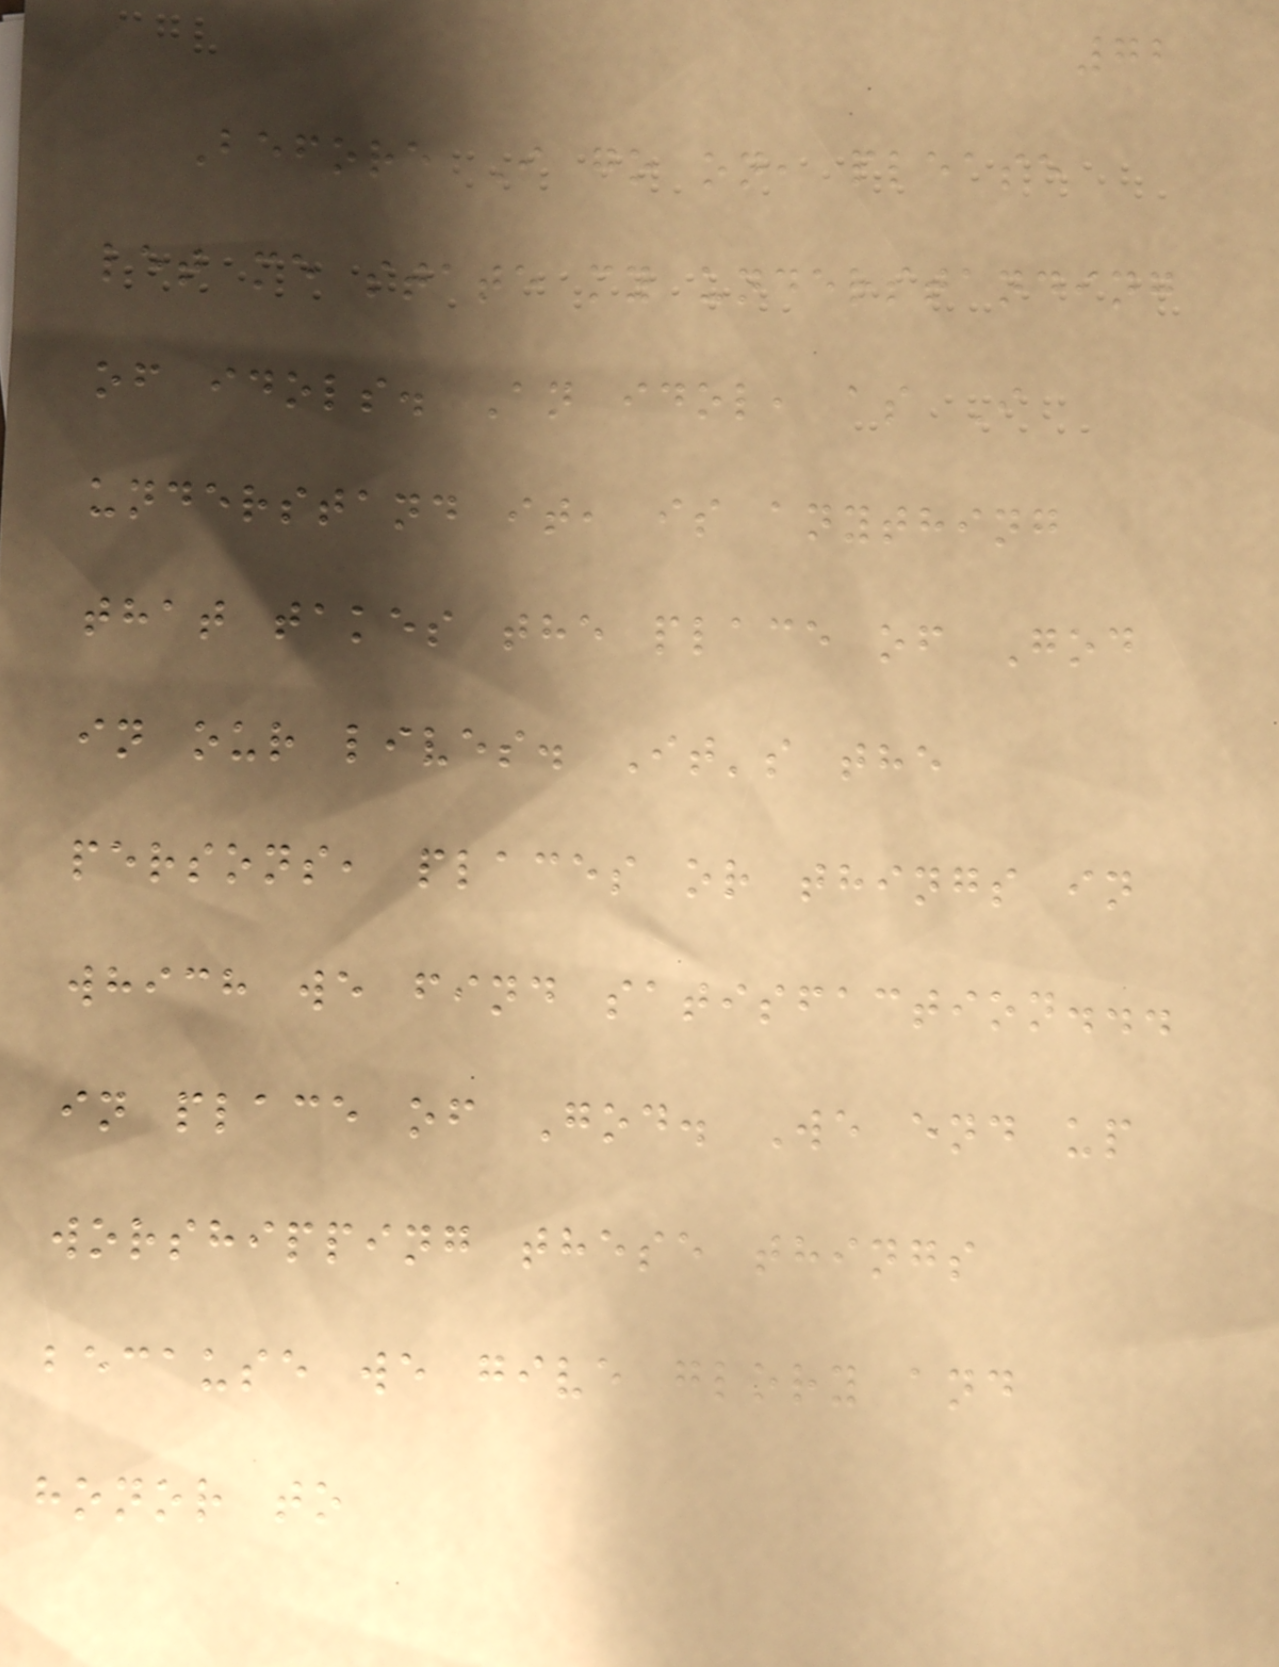72
Before I go on, please
let me state my understanding
of idols. An idol, as I
understand it, is anything
that takes the place of God
in our lives. It's the
persons, places or things in
which we find satisfaction...
in place of God. We end up
worshipping these things
because we give glory and
honor to
